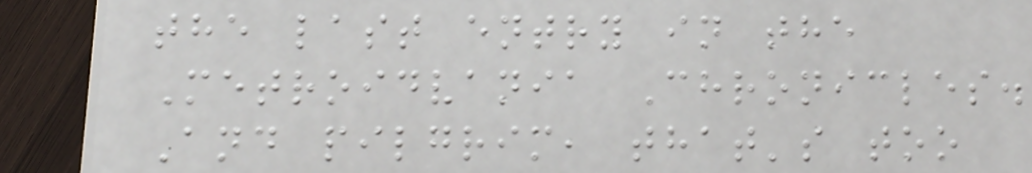the last entry in the
Metroidvania Chronicles.
And pilgrim, that's too
